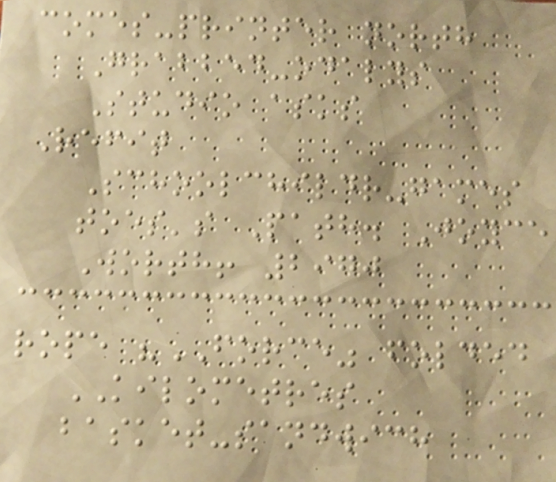comes-printer north
Grabbed-odalys
Studio asks
Refit
Schoolchildr-games
toes's Path. Joyce
Worth! 2970
rope "FORCE" folded
KILOMETRES
basket-sandwich
